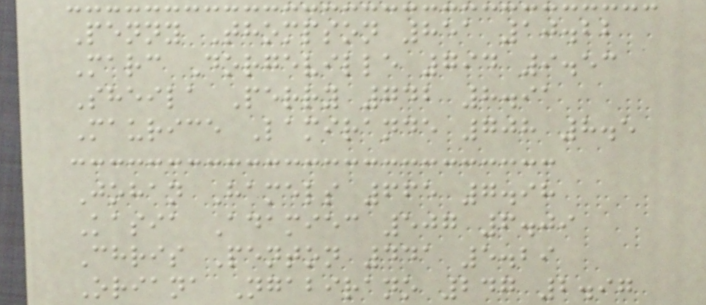Penny Thompson 851 10.22
Marc Dorgeville 794 9.53
Sheila Perry 742 8.91
Maurice Lamirande 708 8.5
Johan Hamels 665 7.98
Kasia Adamiec 507 6.09
Chris Penton 441 5.29
Oriana Ngabirano 247 2.97
